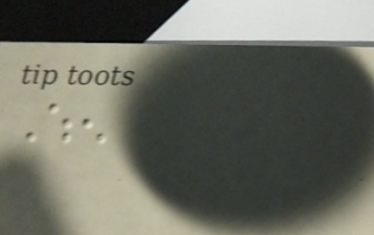When
